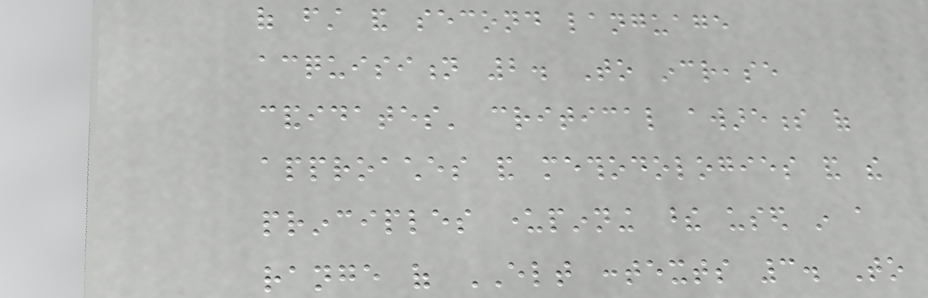of first and second language
acquisition 2. To increase
candidates' critical awareness of
approaches and methodologies and the
principles underpinning these used in a
range of ELT contexts 3. To
